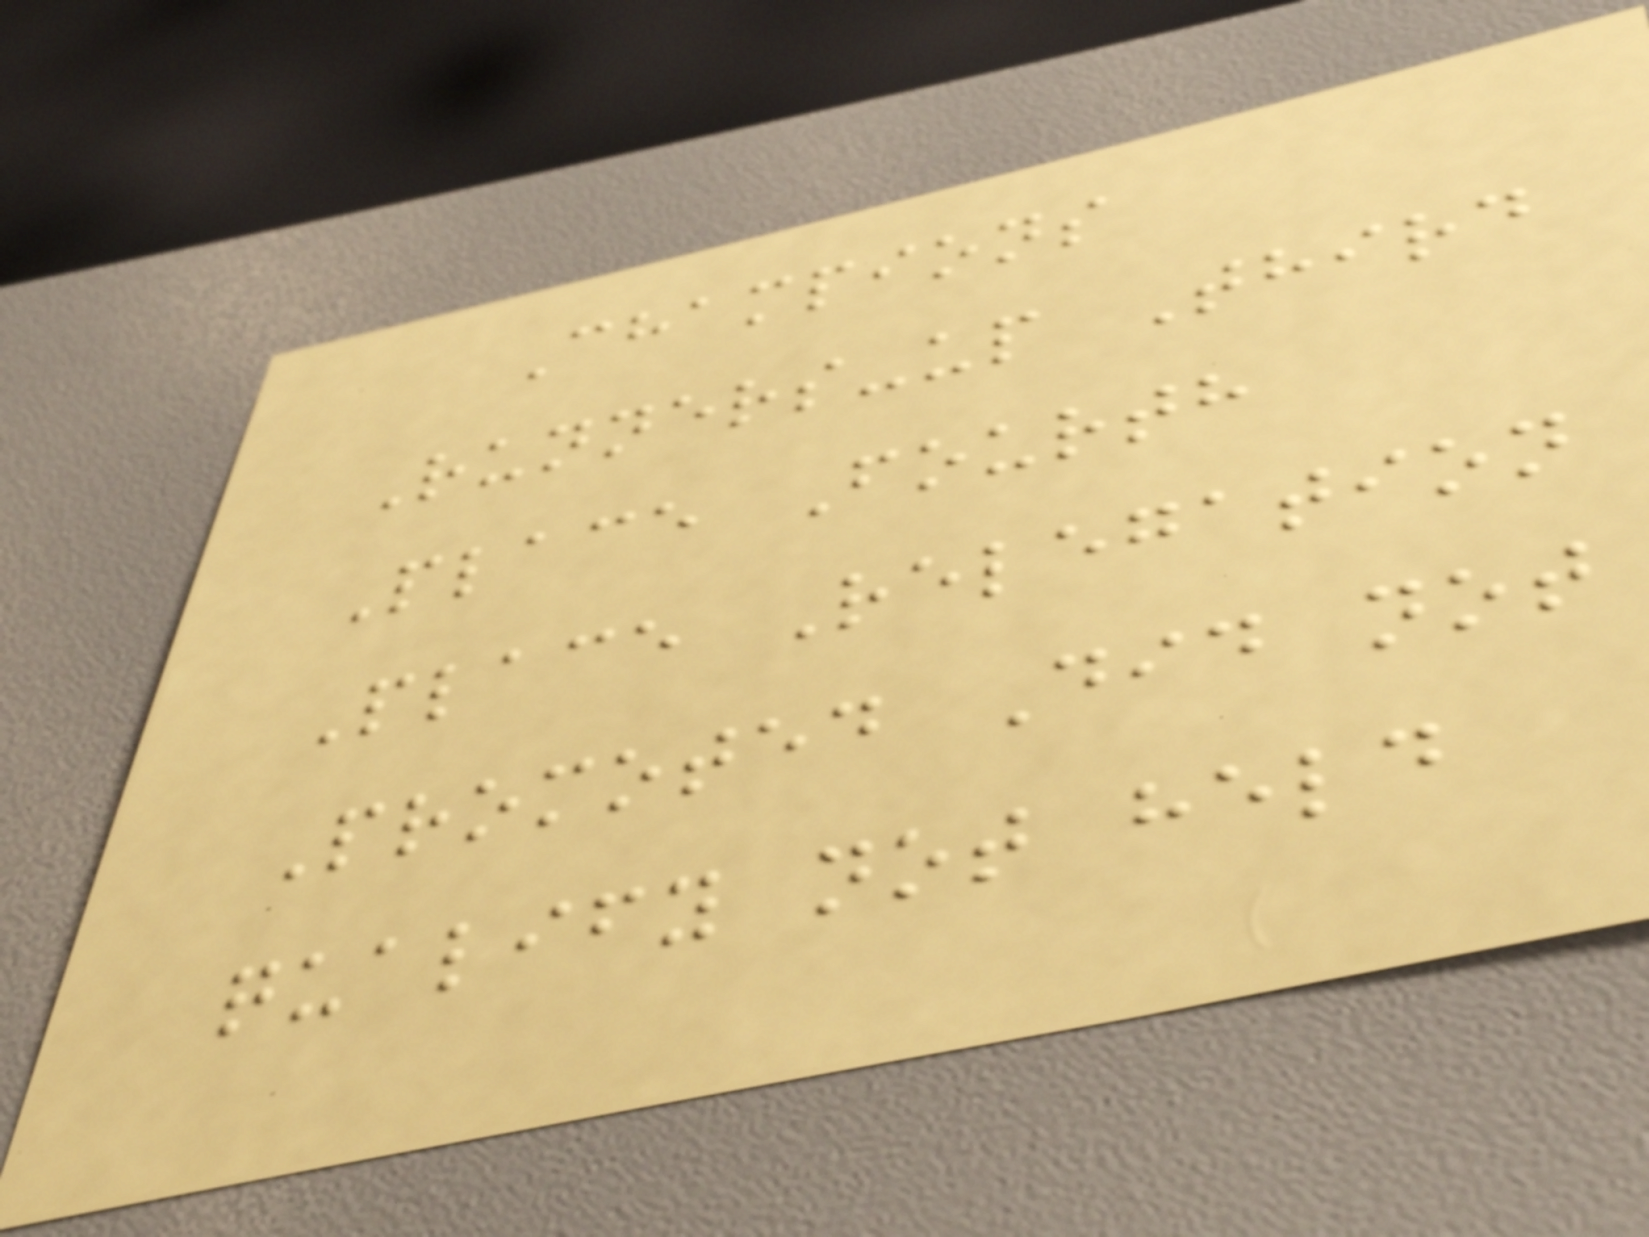Champions
Runners-up Third
Place Fourth
Place Relegation
Promoted Did not
qualify not held
